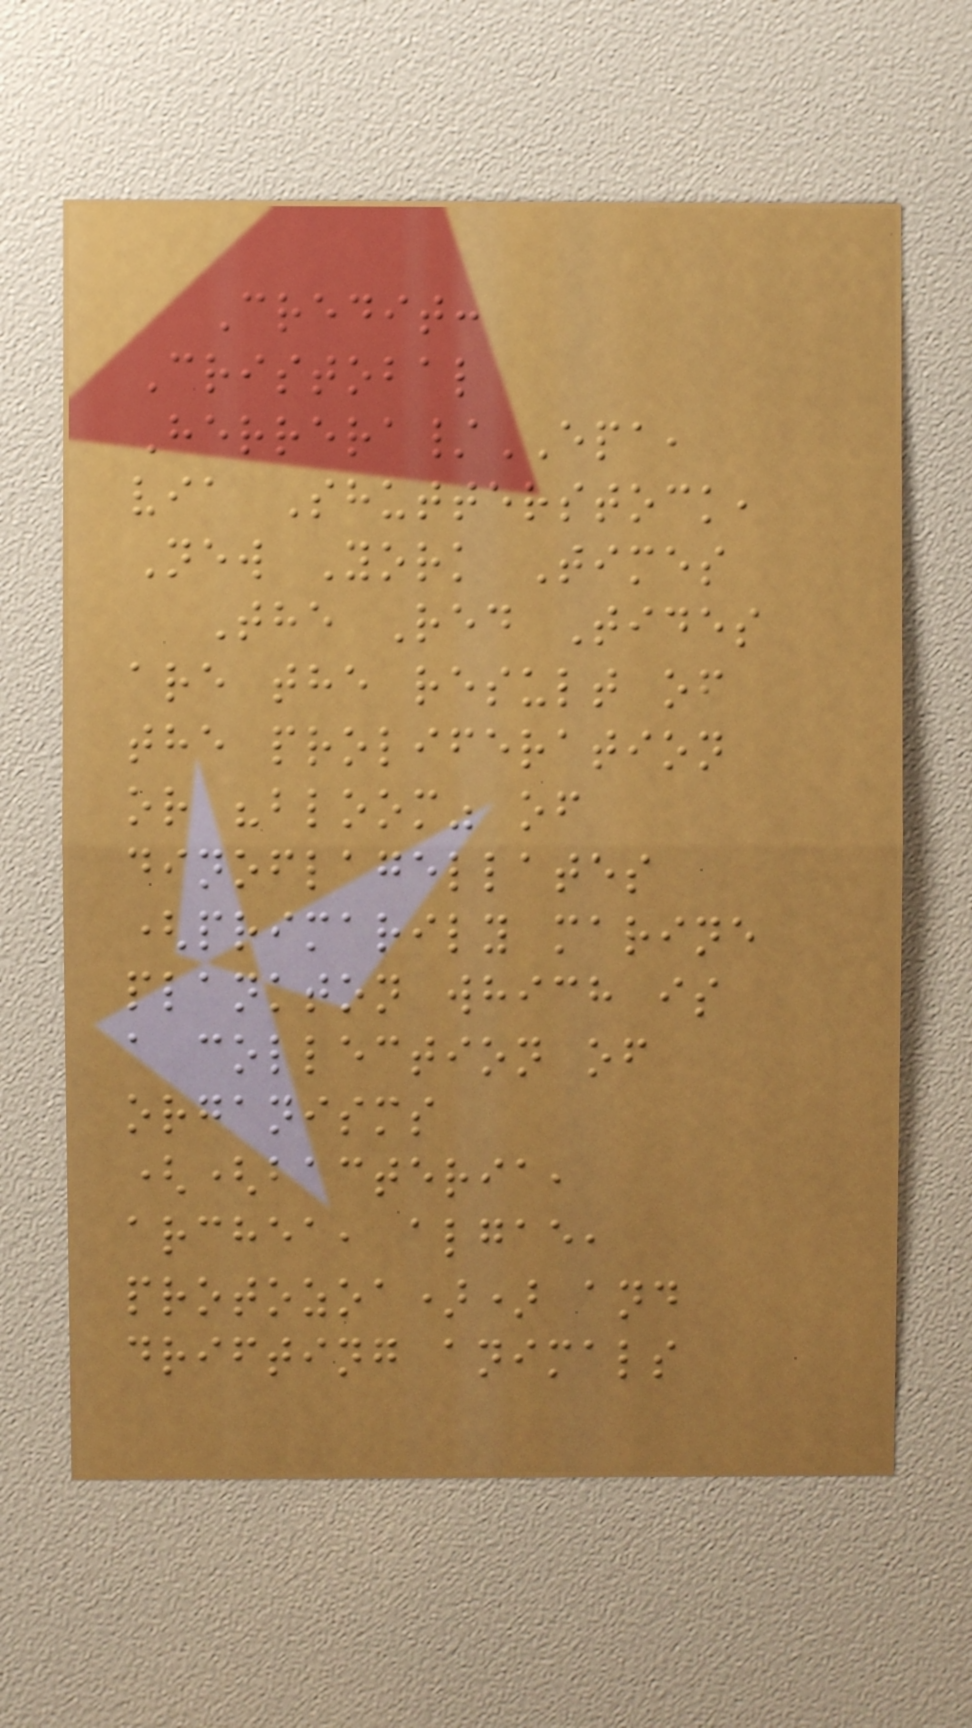Credit:
Cristobal
Herrera/EPA,
via Shutterstock,
New York Times
The Red Tides
are the result of
the proliferation
or "bloom" of
dinoflagellates
(primarily marine
plankton which is
a collection of
organisms
((bacteria,
archea, algae,
protozoa)) and
drifting animals
